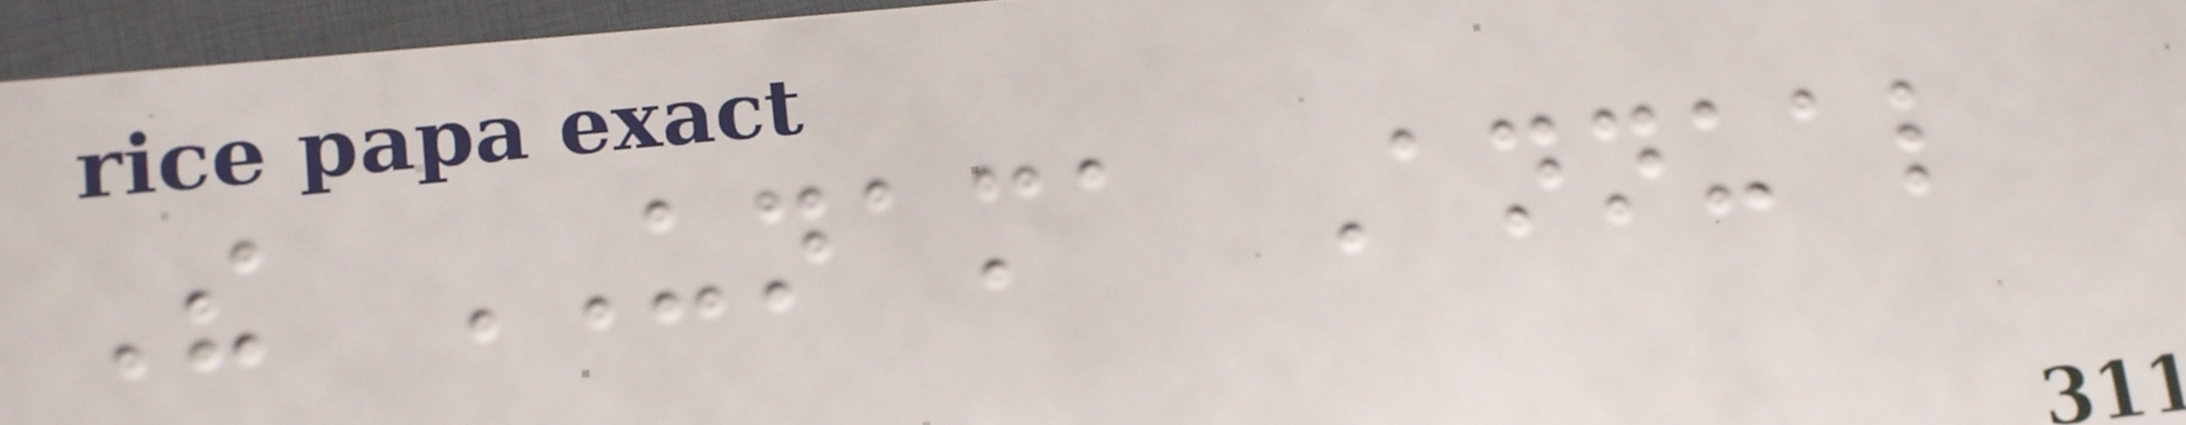The UNAMA Annual
